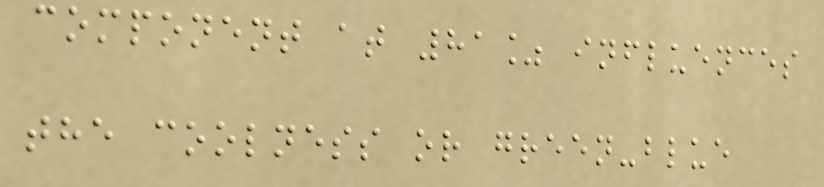component at 81% influences
the coolness or green-blue
